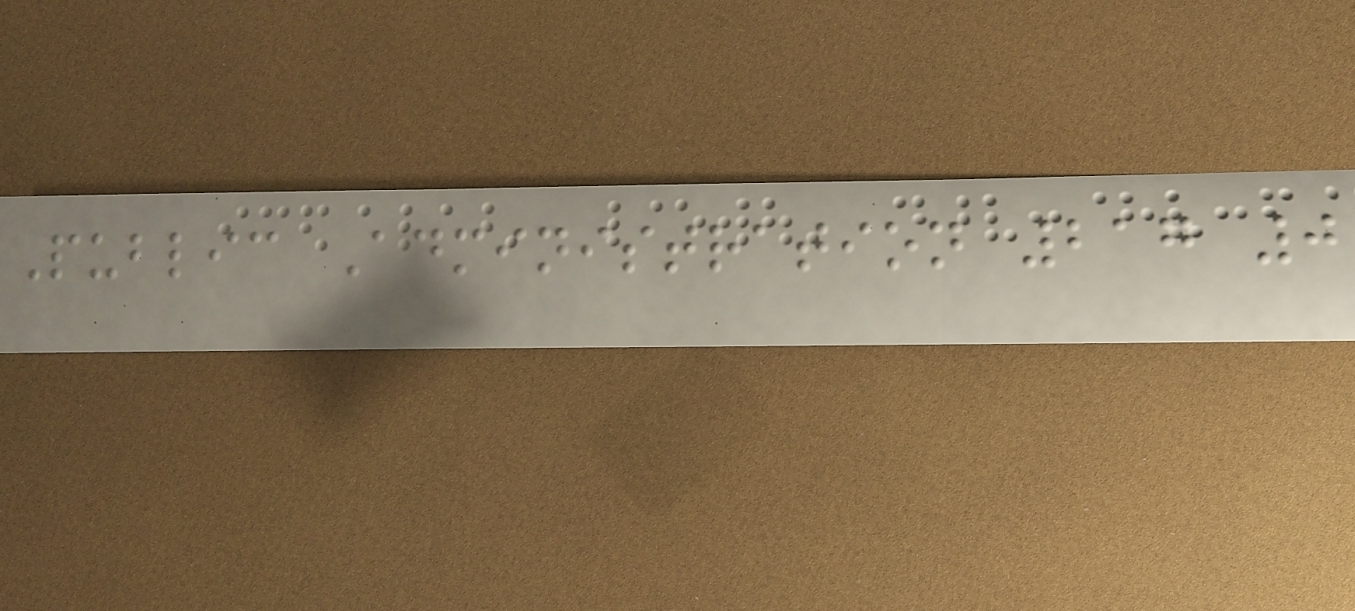Public Administration 217 0
